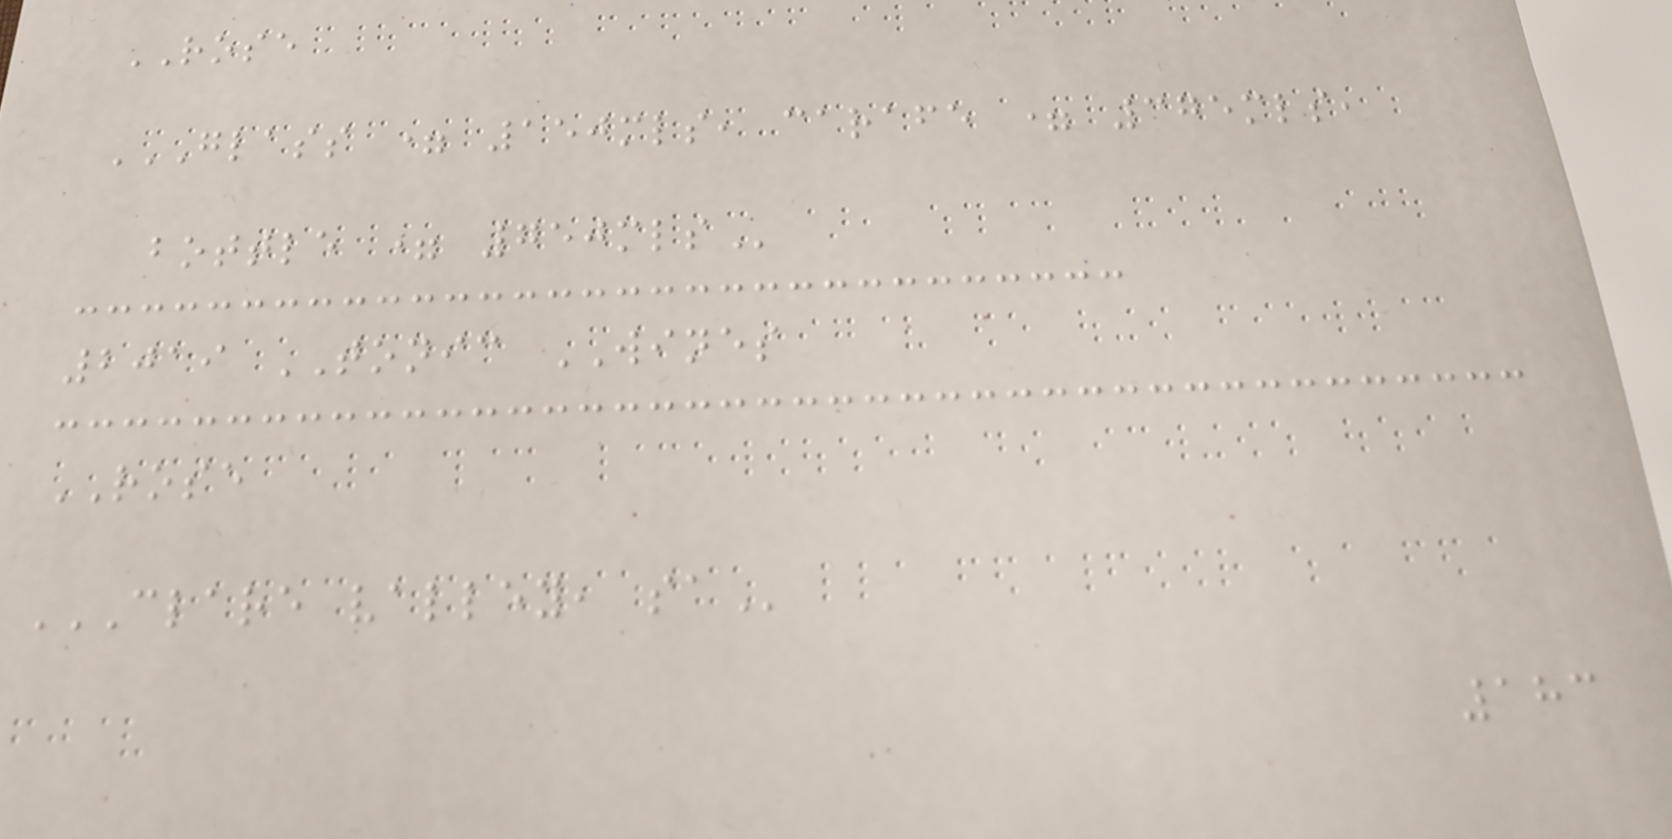ROSE
GLASS = 150MLS, CARAFE = 375MLS,
BOTTLE = 750MLS
2019 TONIC WINES
ROSE
CLARE VALLEY, SA
183
